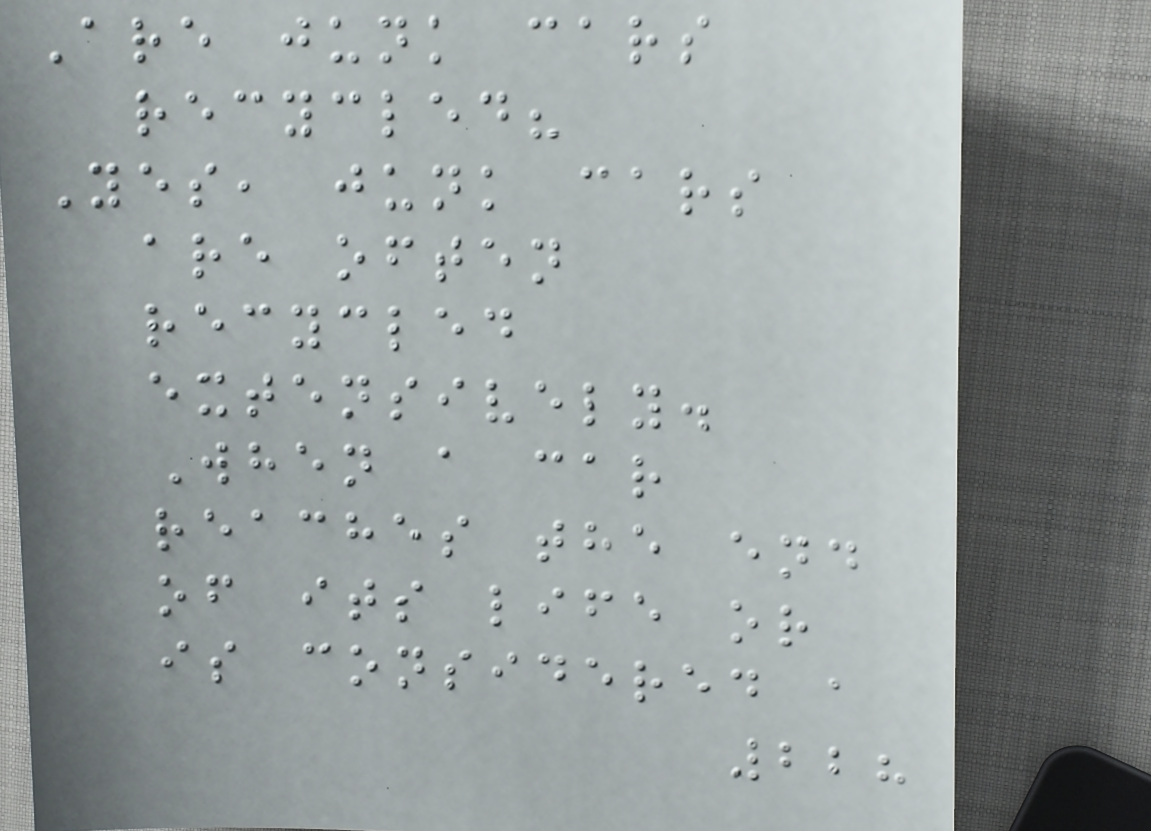Are junk cars
recycled?
Yes, junk cars
are often
recycled
extensively.
When a car
reaches the end
of its life or
is considered a
228
